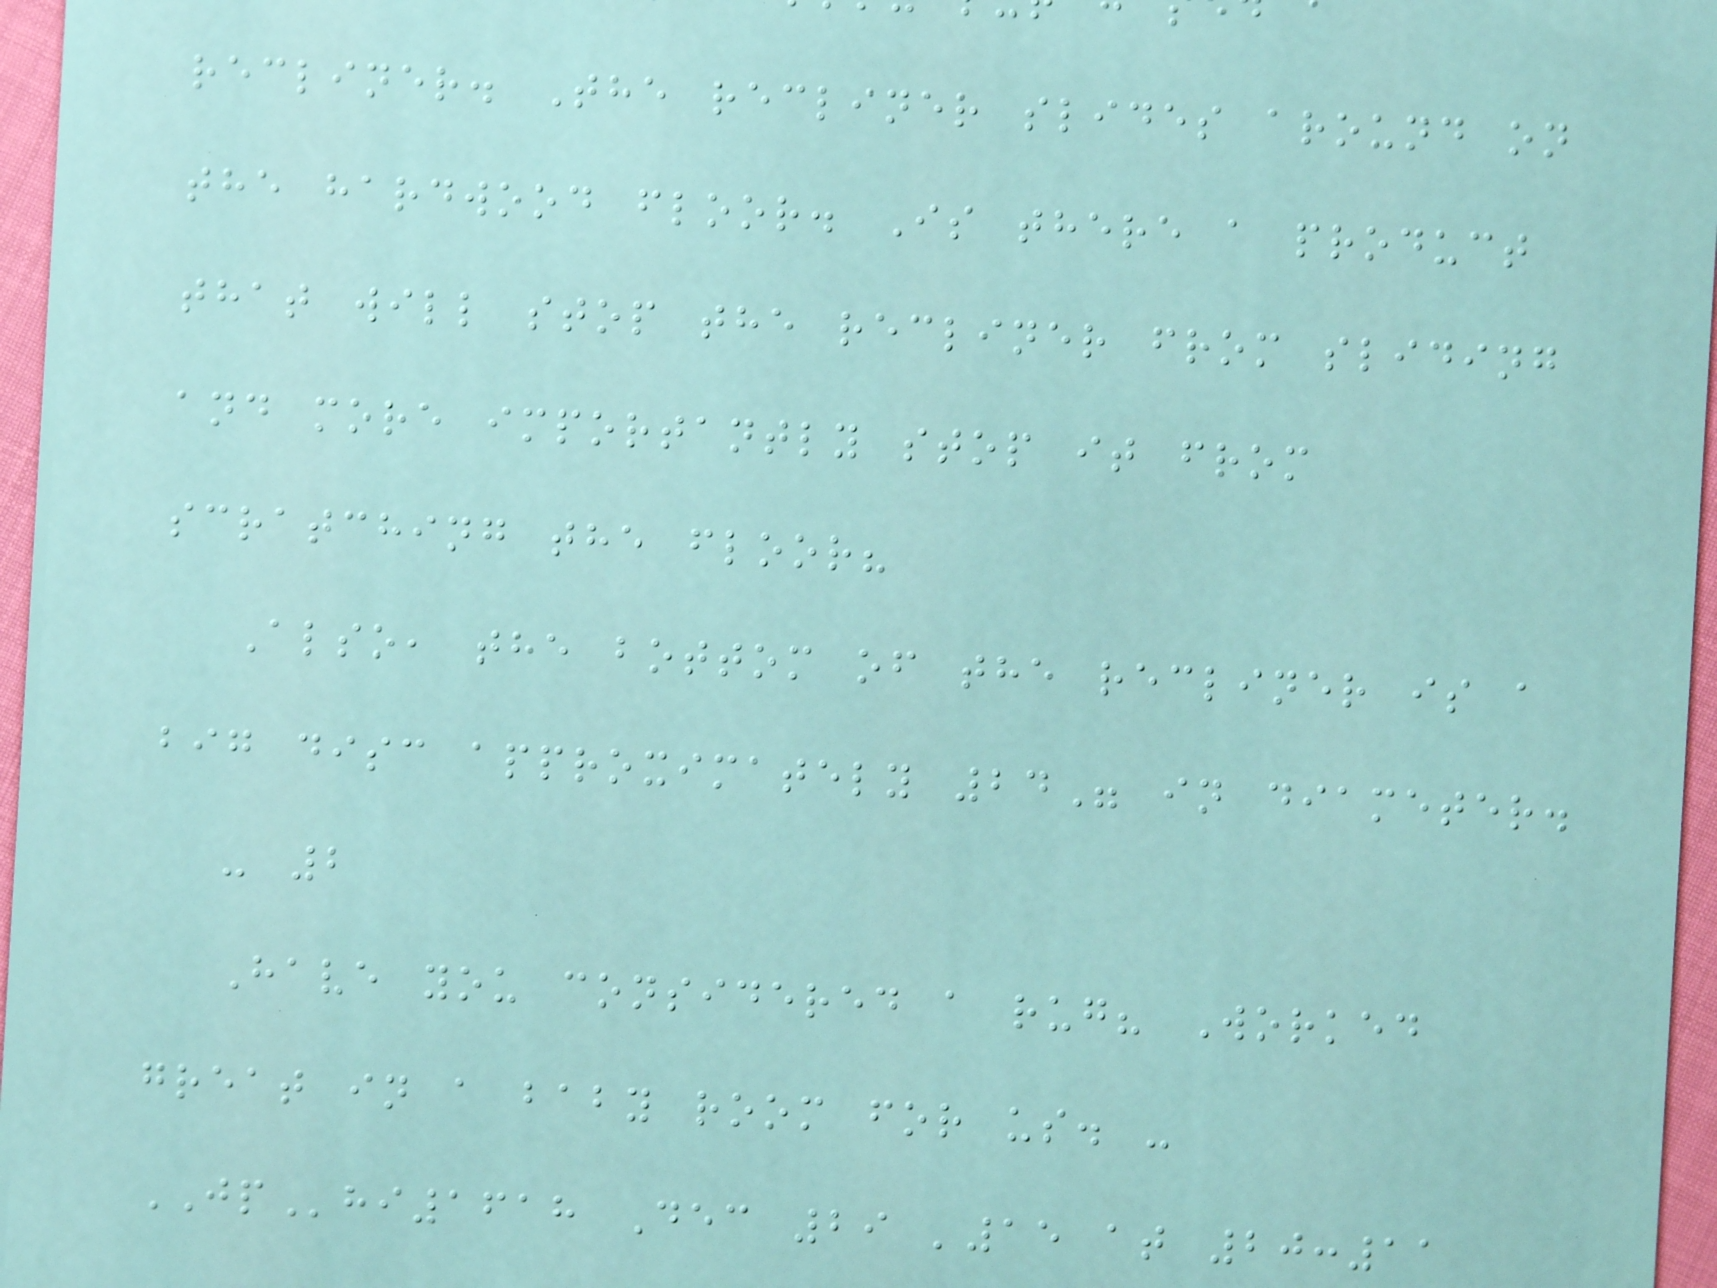recliner. The recliner slides around on
the hardwood floor. Is there a product
that will stop the recliner from sliding
and more importantly stop it from
scratching the floor?
Also, the bottom of the recliner is a
big disc approximately 24" in diameter.
- 2
Have you considered a rug? Worked
great in a baby room for us. -
JPhi1618 Dec 29 '15 at 20:11
